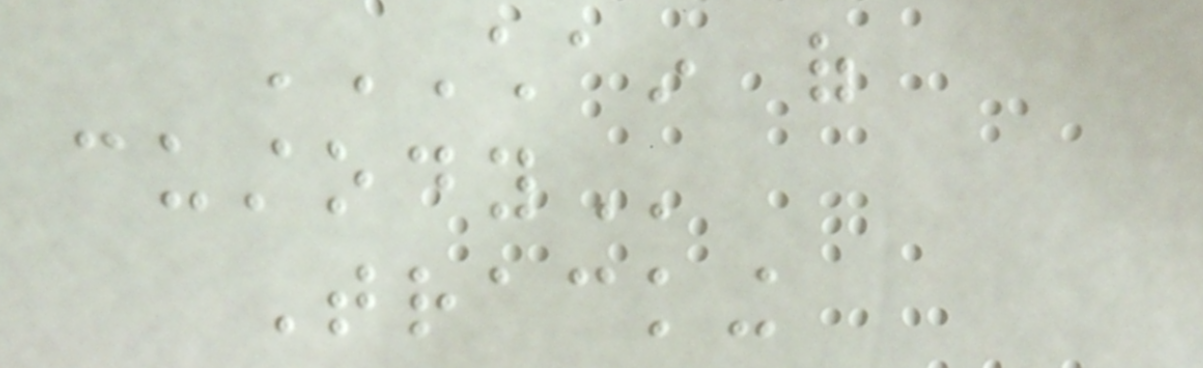CHAIN OF
CUSTODY
Tracking
